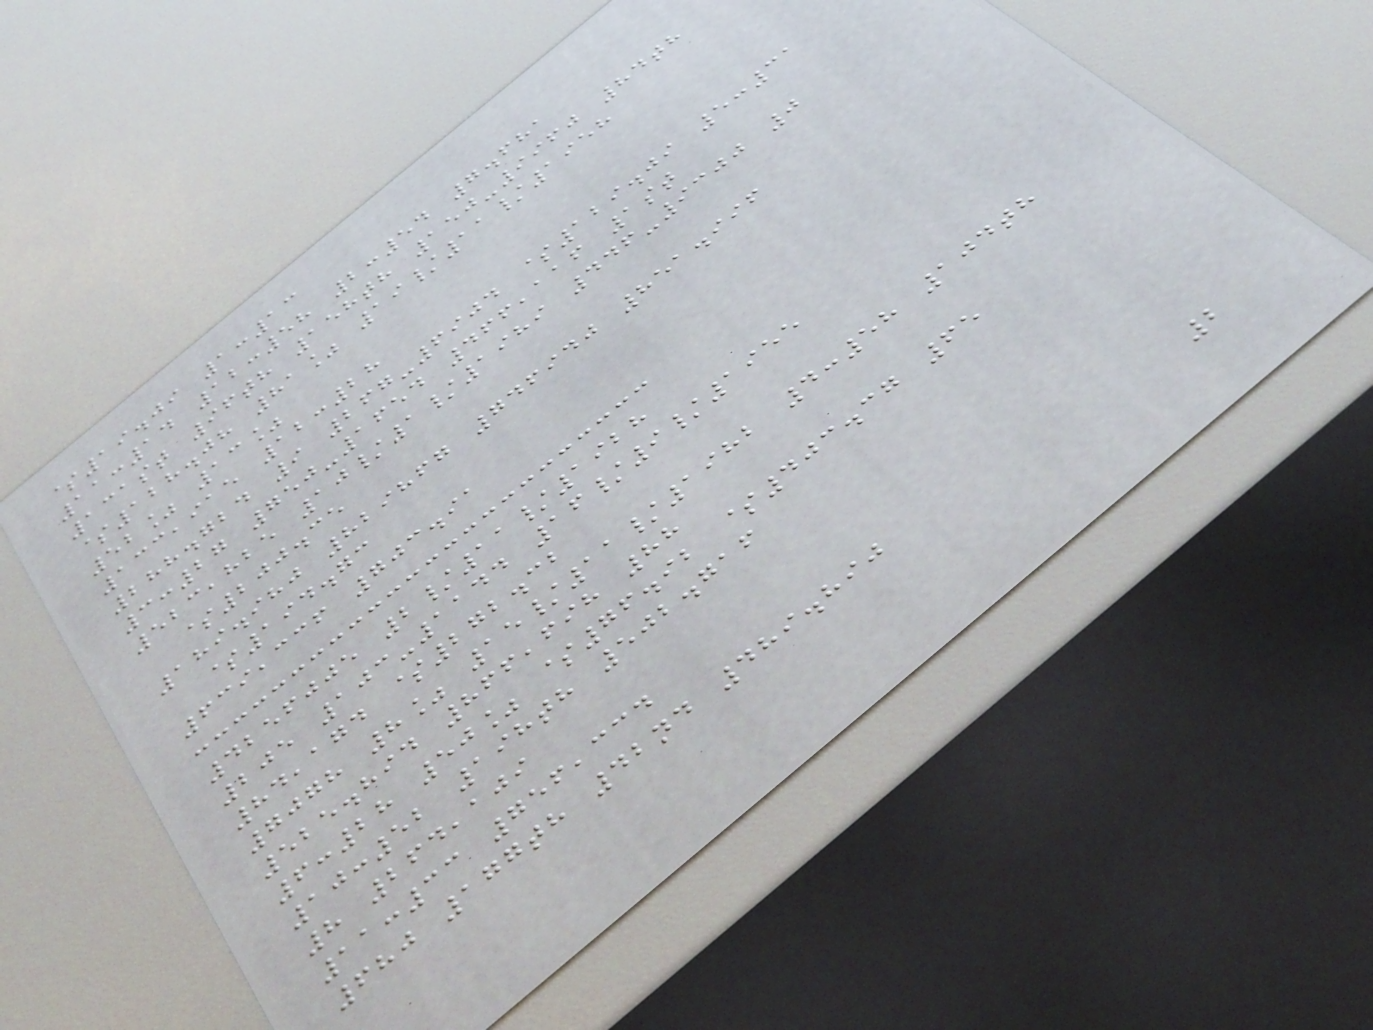$19.09 1:13
11:14 12:58 2:54 7.681
131st 96th 158th 150-9960 84th
$128.08 81% 19/11/1958
52% 13%
133,915 12:28
288.724 9 267-6904 $129.09 5:31
3:27 750-1654 466,116 1st
523,825 10/1/1989 446-9300 0
$200.35
189.980 829867 746940 851.996
$194.73
639,336 703.91
4256005 2/11/1928
205 103-1144 16/9/1955
84,174 $272.32
7078 8% 15/11/1982 4:58 104th
525.894 866,698 88
6:28 50% $76.92 $403.37 65
10:52 198th 502.716
8 264,109
11:33 756,334
680 177th 42nd 489.890
2
